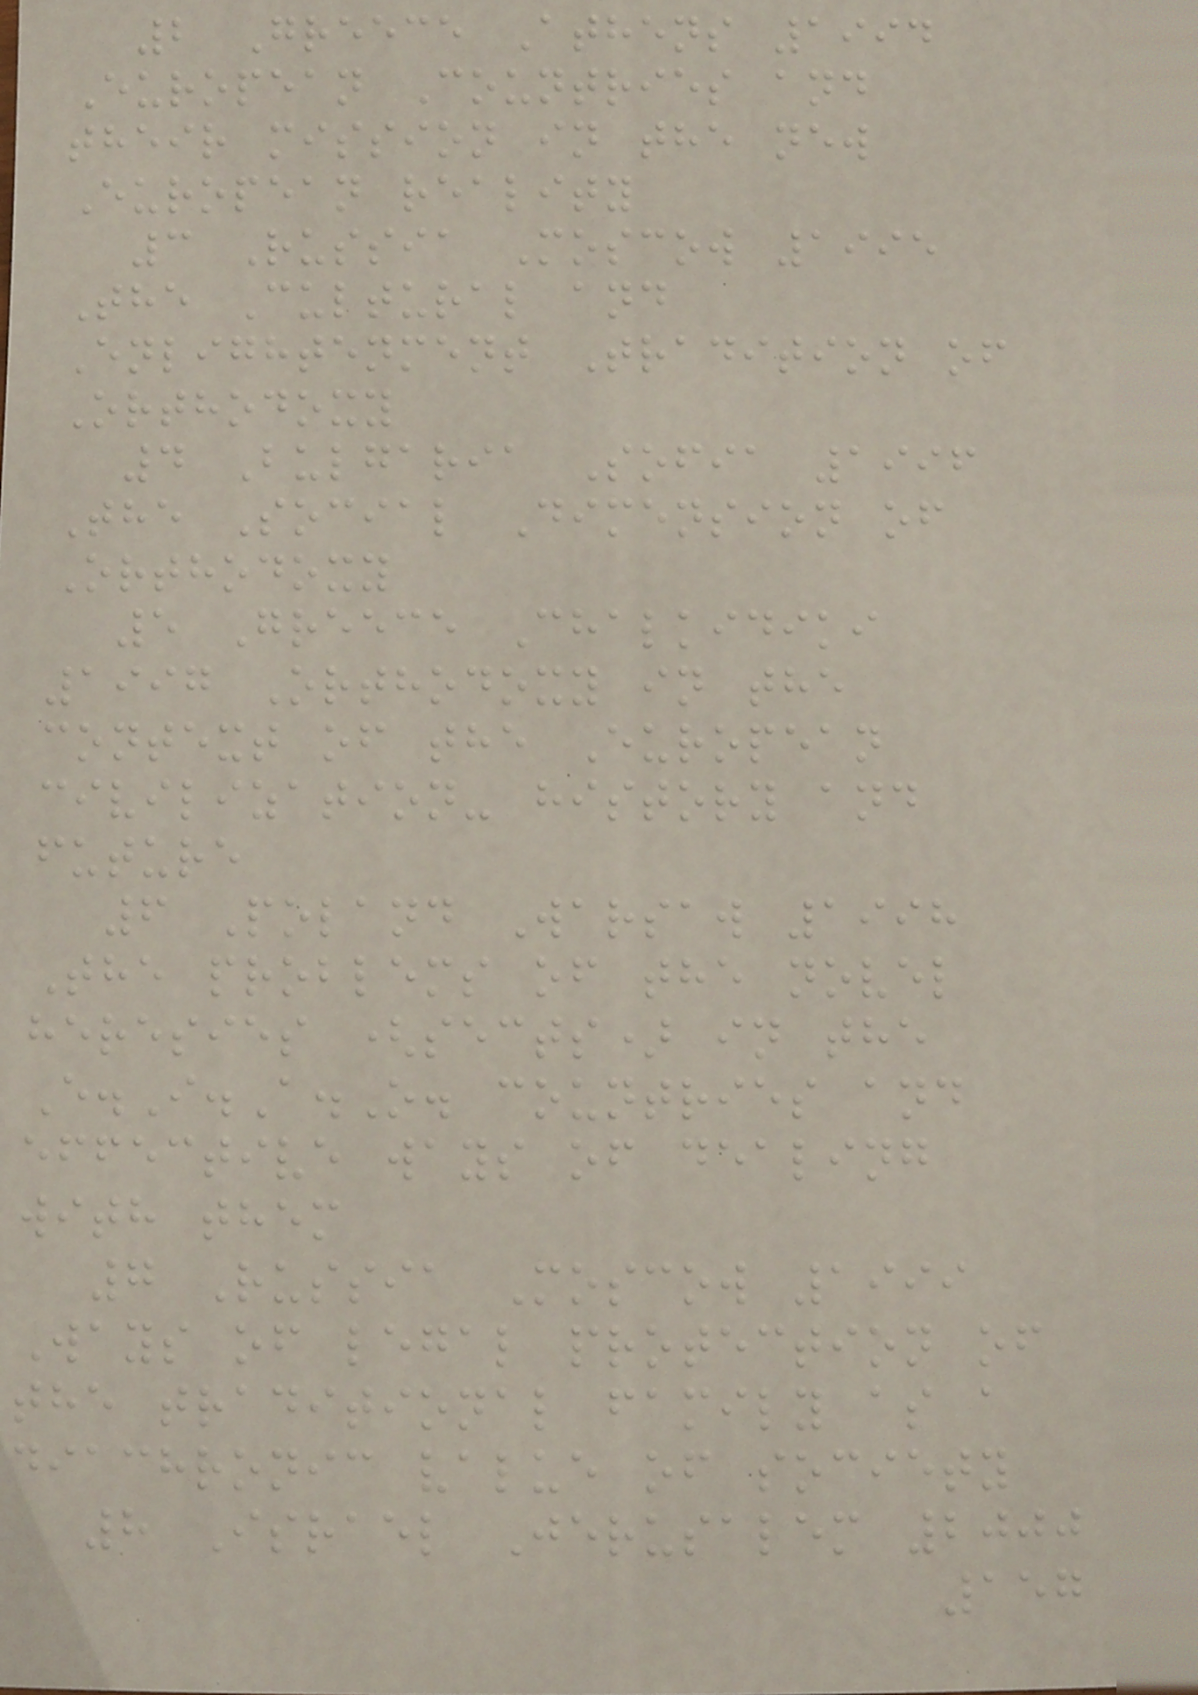2 Greece Athens 1994
European Countries and
their mission in the new
European reality
3 Russia Moscow 1995
The Cultural and
Enlightenment Tradition of
Orthodoxy
4 Bulgaria Sofia 1996
The Social Dimension of
Orthodoxy
5 Greece Chalkidiki
1997 Orthodoxy in the
context of the European
civilization- history and
future
6 Poland Warsaw 1998
The problems of the novel
heresies (sects) in the
E.I.A.O. countries and
effective ways of dealing
with them
7 Russia Moscow 1999
Ways of legal protection of
the traditional family as a
diachronic value of society
8 Israel Jerusalem 2000
157
